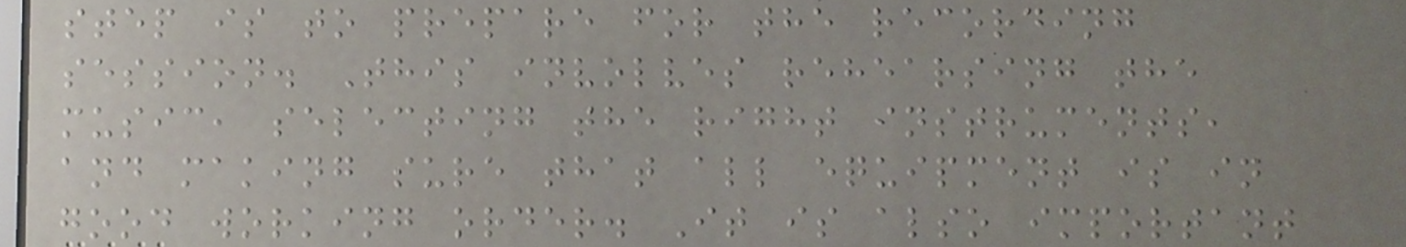step is to prepare for the recording
session. This involves rehearsing the
music, selecting the right instruments,
and making sure that all equipment is in
good working order. It is also important
